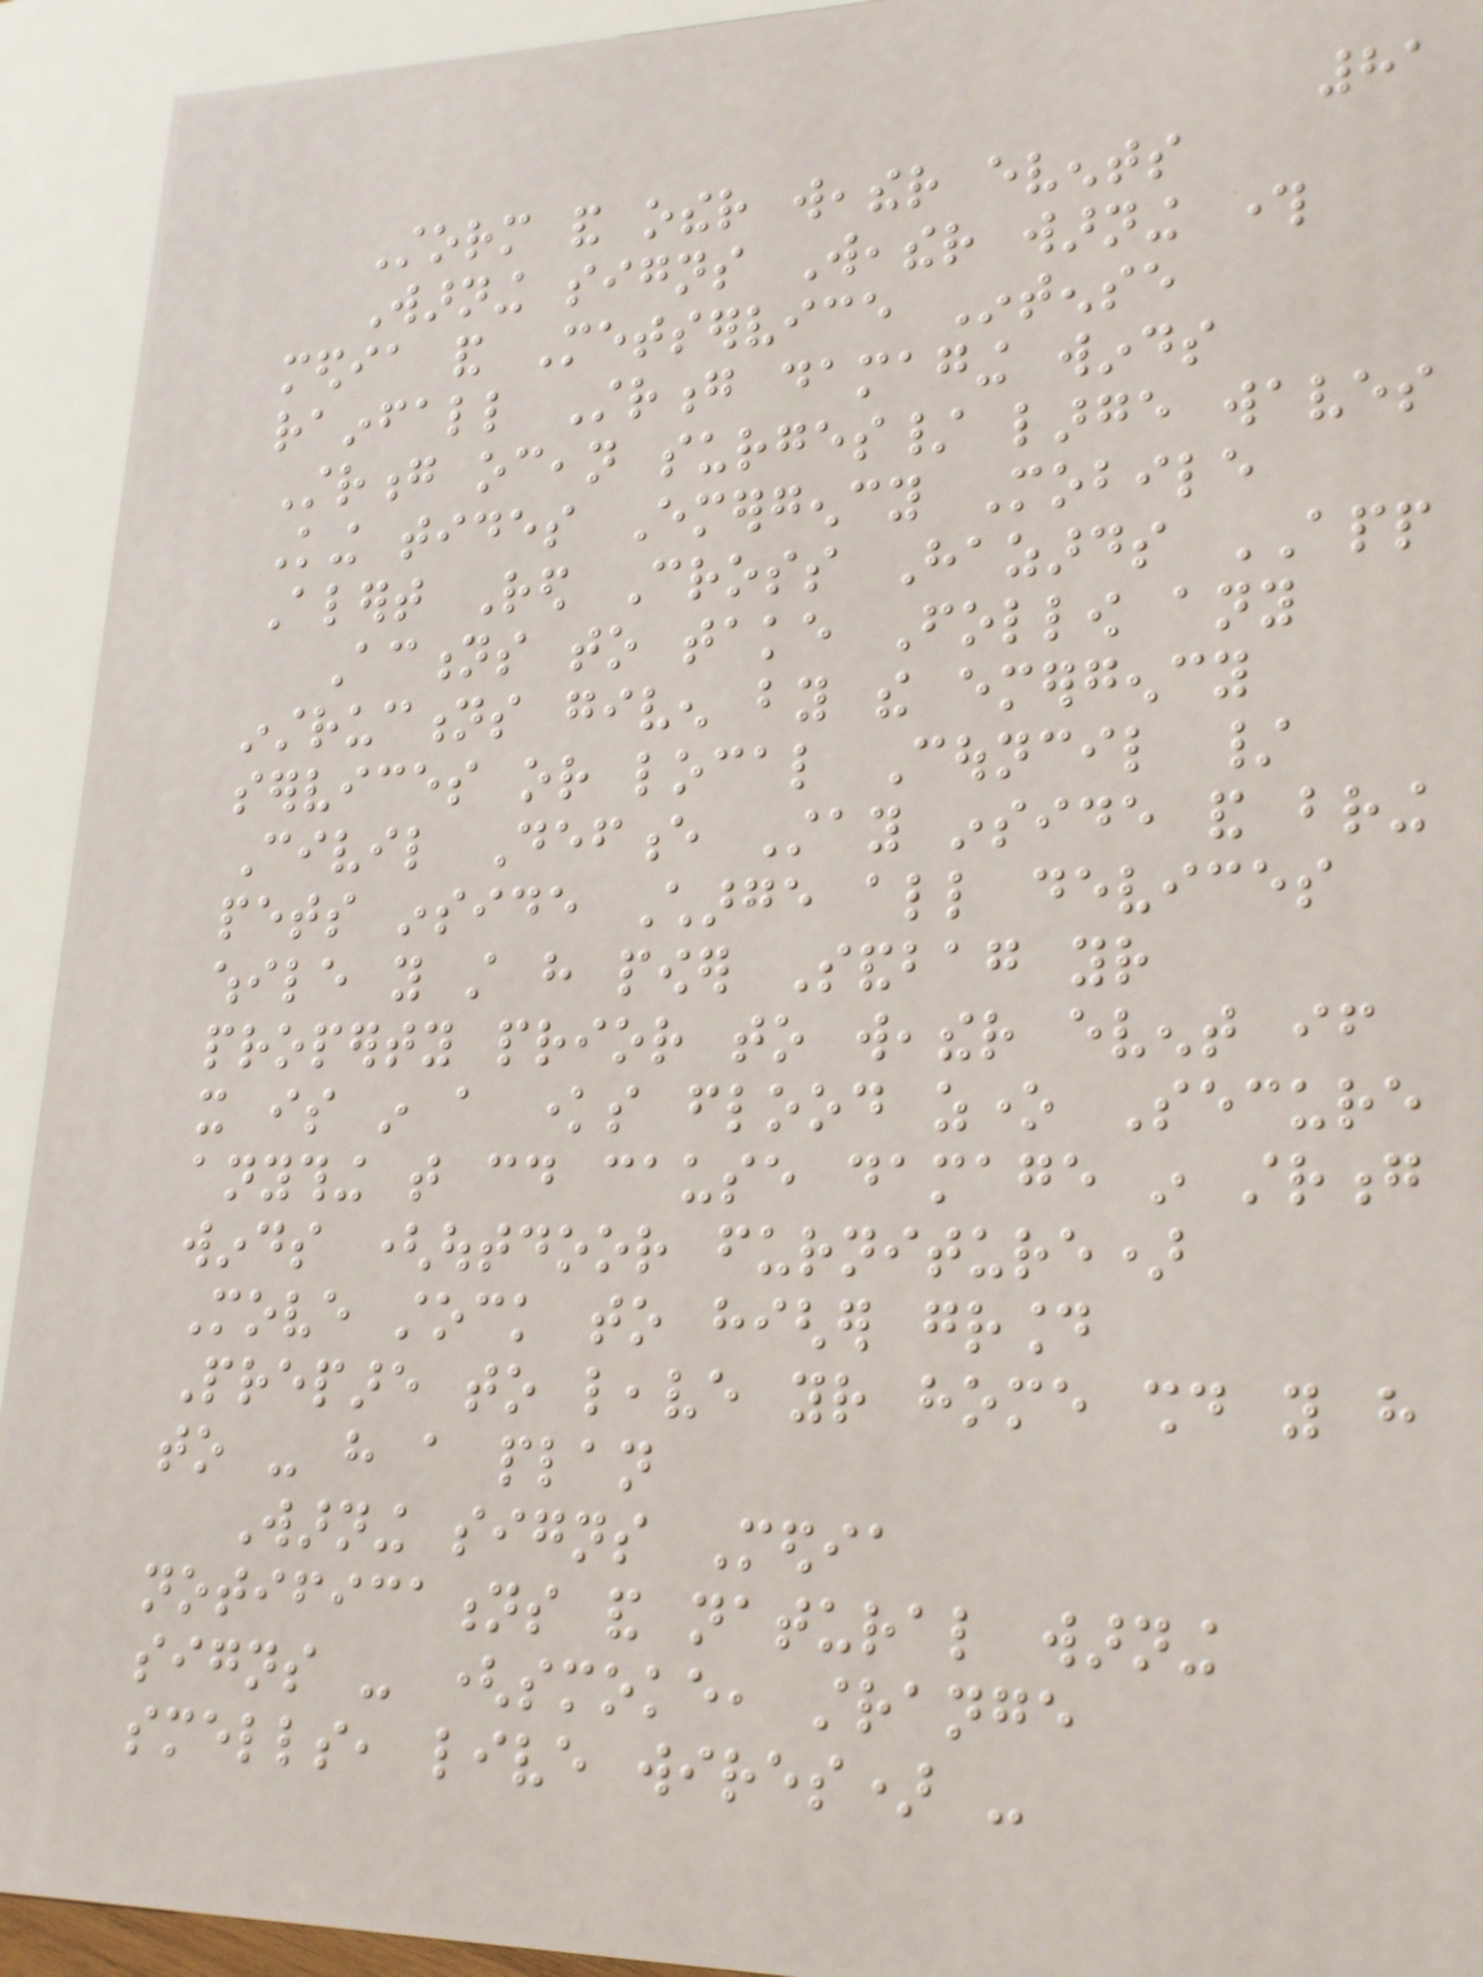81
Storm and other weather events
Warning signs Weather warning through
media and Metservice Intense
rainfall Strong damaging winds
Strong ocean surges/ large waves
King tides Emergency Mobile
Alert Red Cross Hazards APP
Actions to take Follow any
instructions given by the emergency
services or local Council /
Civil Defence Stay inside and bring
pets inside Charge all devices
while you still have power Sandbag your
property prior to weather event if
it is in a knows flood zone Secure
anything that could cause damage in strong
winds (outdoor furniture)
Move stock to higher ground
Prepare to leave your home should you have
to - have a plan
Warning signs Media
notifications and natural warning
signs - (smoke, strange
smells, live wires) -
